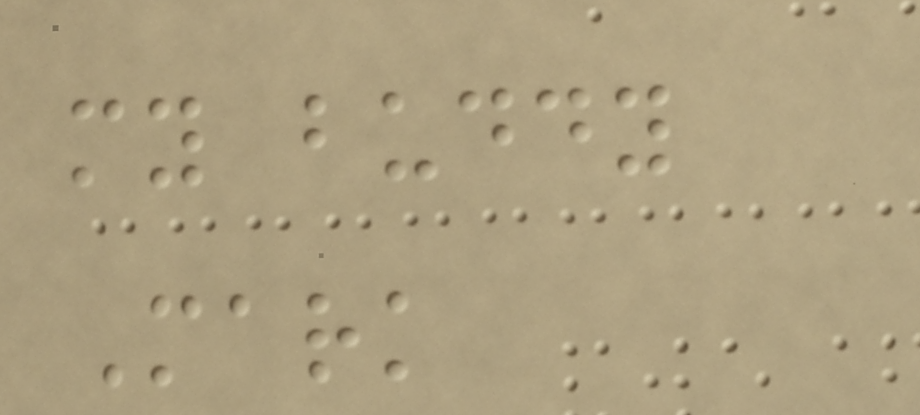my buddy
Mark
